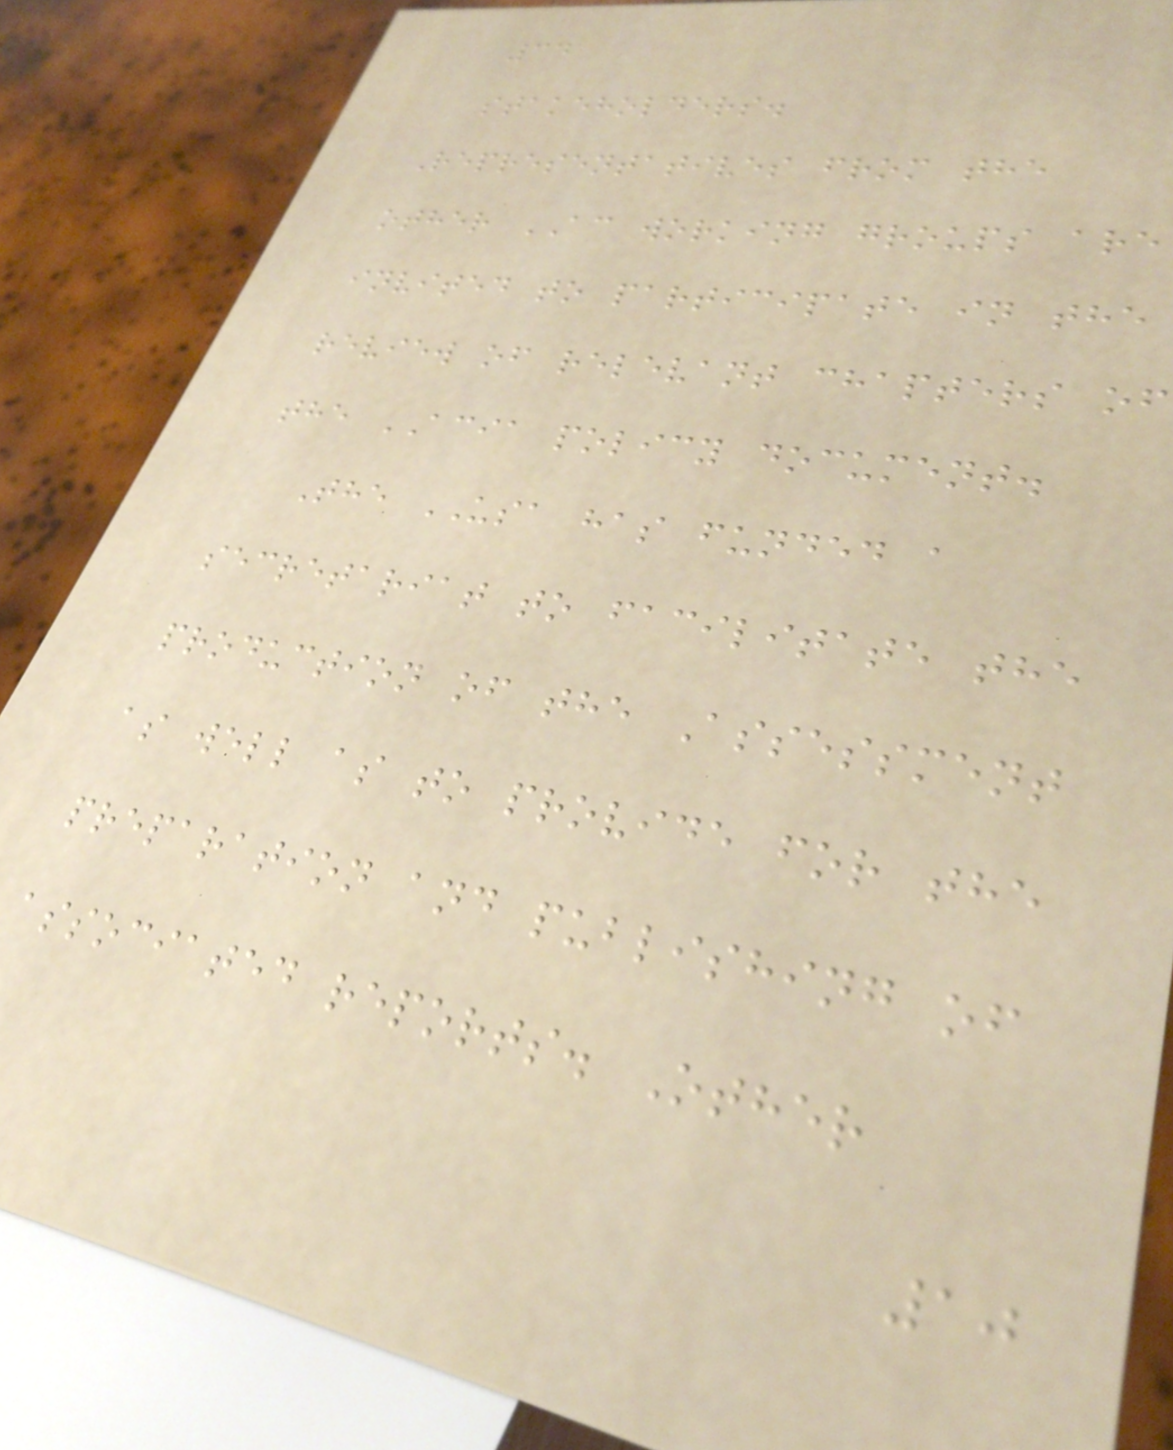34
stakeholders.
Representatives from the
other AC working groups are
invited to participate in the
review of relevant chapters of
the ACIA policy document.
The USA has funded a
secretariat to facilitate the
production of the Assessment
as well as to provide for the
preparation and publishing of
associated reports. Other
10
